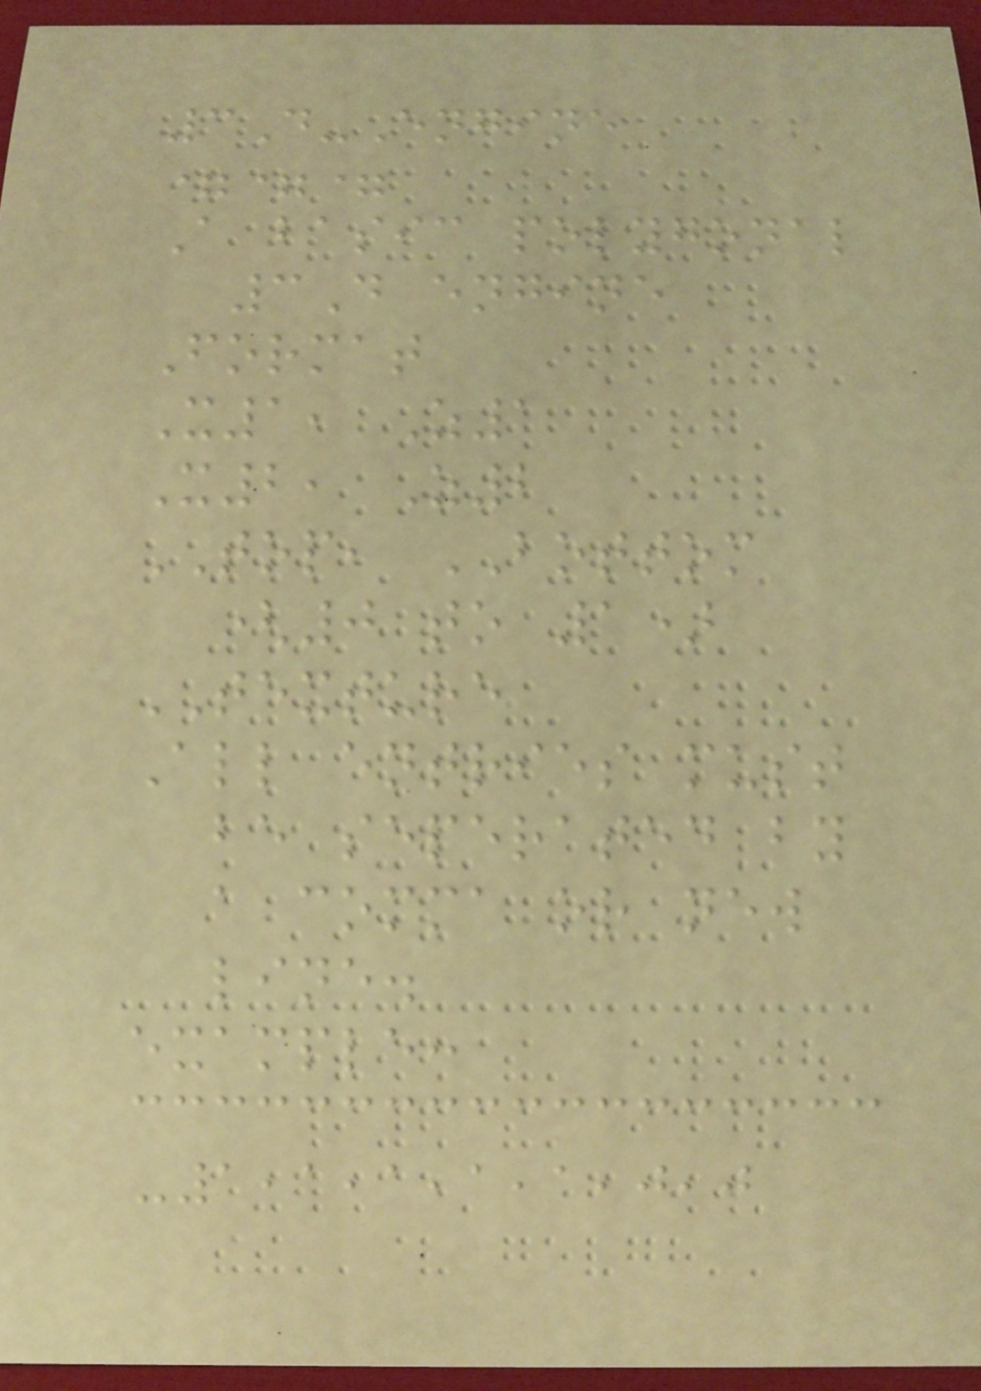3D-Engine
===
A basic polygonal
3D engine
Format
X1, Z1
X2, Z2
TOP, BOTTOM
(0 to 1)
TEXTURE
All entries must
be seperated by
a comma or new
line.
example:
-1,1,1,1,1,0,0
